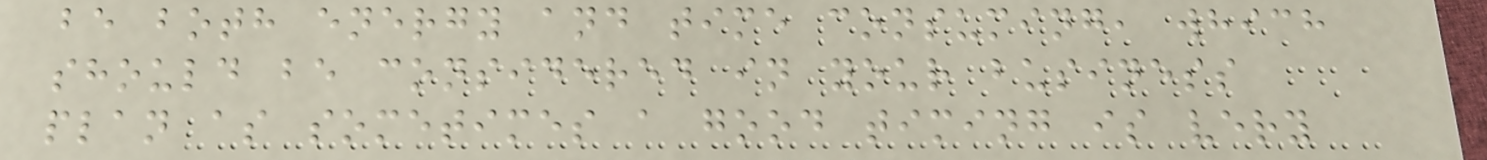be both energy and time consuming, which
should be considered in your business
plan as sometimes a good timing is very
